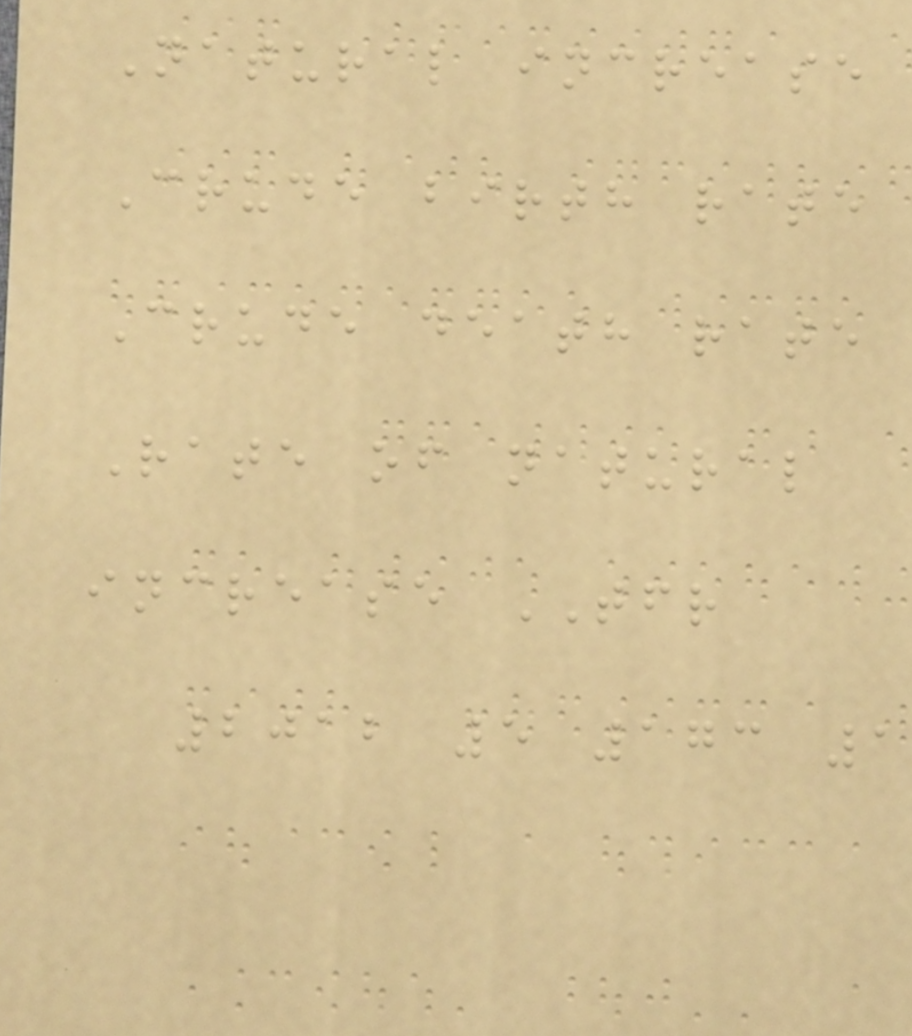Natural increase
Crude birth rate
Crude death rate
Rate of natural
increase TFR
2012 5 173 1
